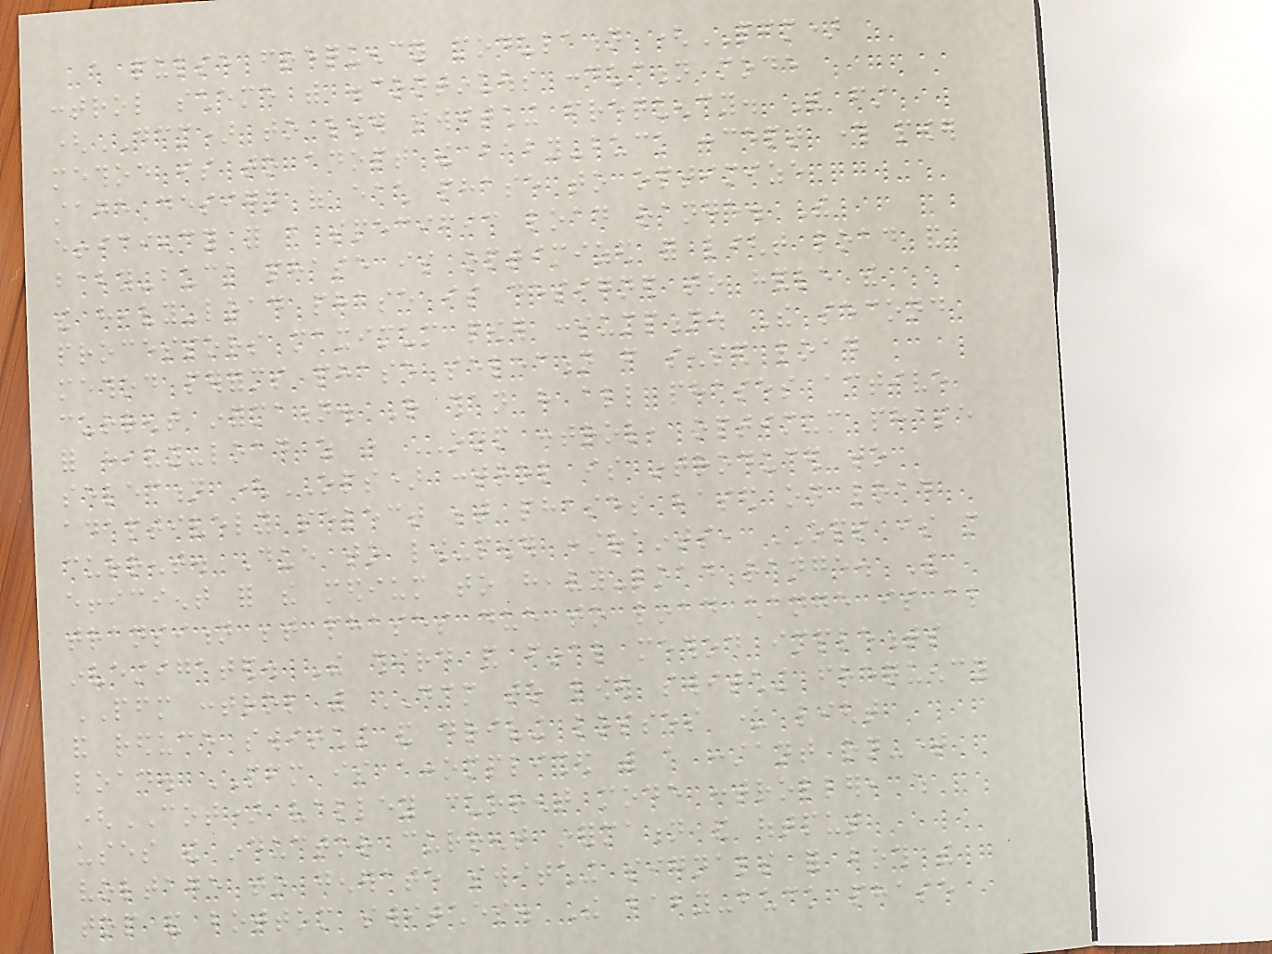a pulse frequency modulation (PFM)
control scheme with discontinuous conduction mode
(DCM) to lower switching frequency. The first
method is to adopt the baby-buck concept through power
stage design of each phase to optimize
efficiency for a specific load range. The
baby-buck phase is optimized for light load and
the heavy-load phase is designed to handle the
processors maximum power consumption. The second
method performs phase selection from sensed load
current information. Rather than have all phases active
for heavy-load as in ONP control, optimum phase
selection (OPS) control is introduced to
adaptively select between phases based on load
current. Due to low-power constraints, OPS is more
efficient for the medium to heavy-load range. The
transition between phases due to load change is also
investigated. The third and final method implements
PFM control with DCM to lower switching frequency
and reduce switching and driving losses under light
load. PFM is accomplished with a constant on-time
(COT) valley current mode controller, which
uses the inductor current information and output
voltage to generate switching signals for both the
top and bottom switches. The baby-buck phase
